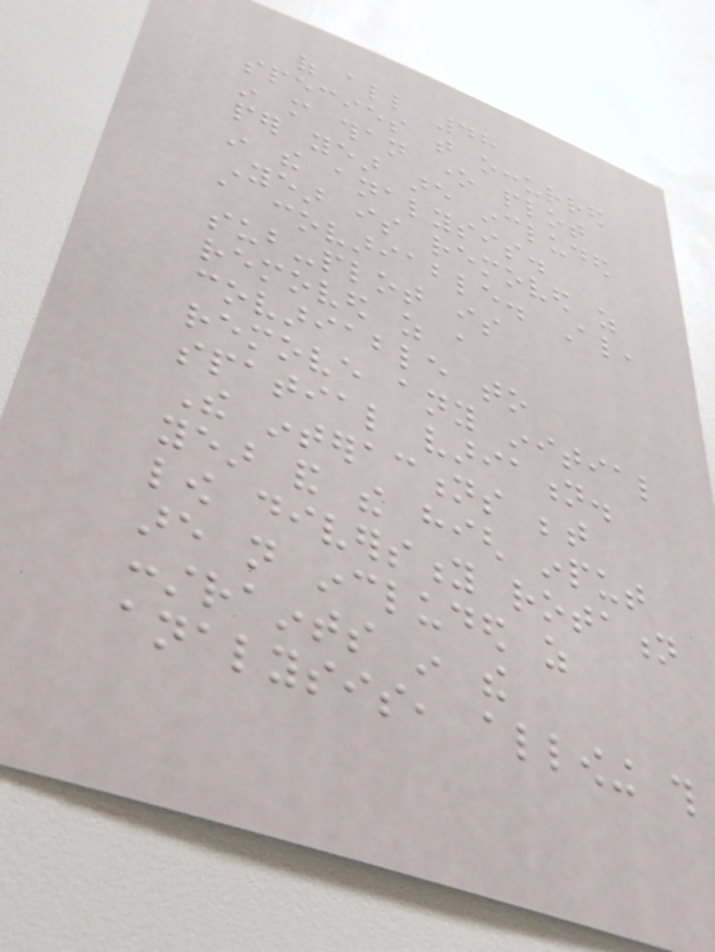of all 48
species that occurred
in more than one plot
per year are included
in the analysis.
Year is removed as
a covariable. Also,
sub-plot is
removed as a
covariable to
remove any initial
spatial variation.
The interactions between
year and the high input
low diversity rotation
are not included as
constraints in the
analysis, allowing this
